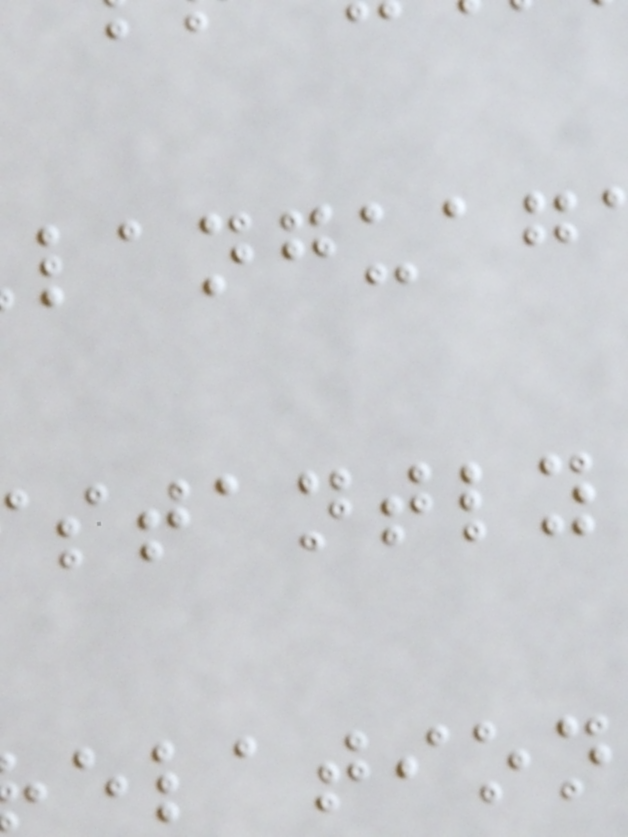stantly
elation
